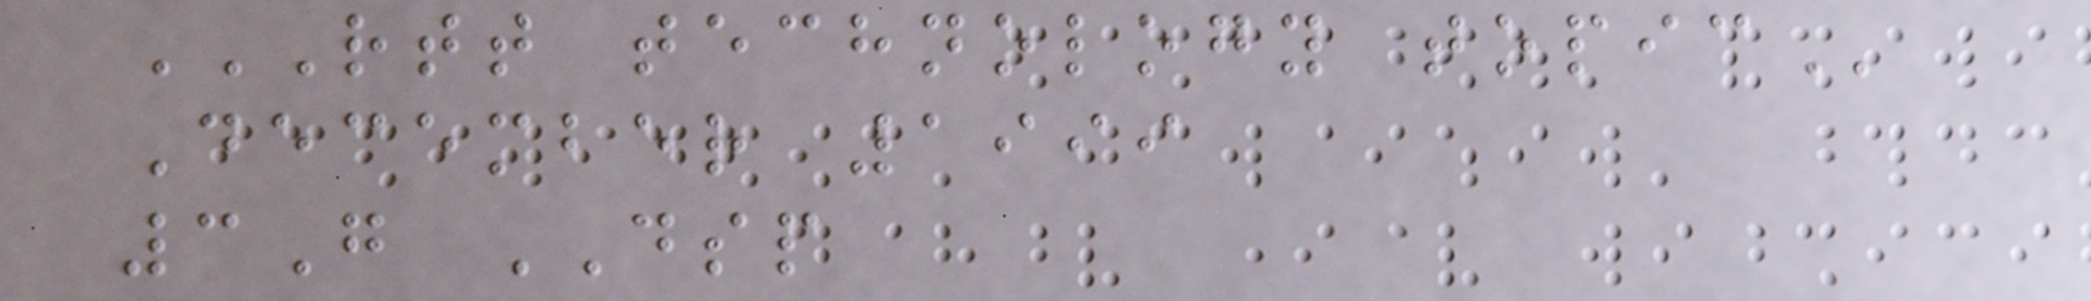RTT TECHNOLOGY TOPIC
December 1999
3G DSP
